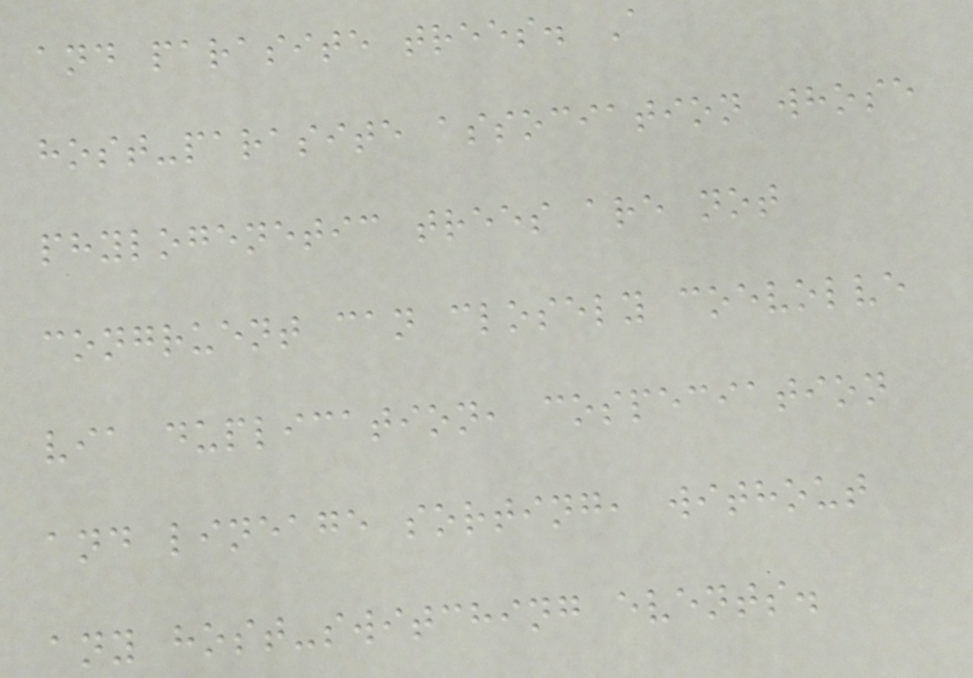and parasite trees. A
host-parasite association whose
phylogenetic trees are not
congruent can closely coevolve
via duplication, cospeciation
and lineage sorting, without
any host-switching events.
